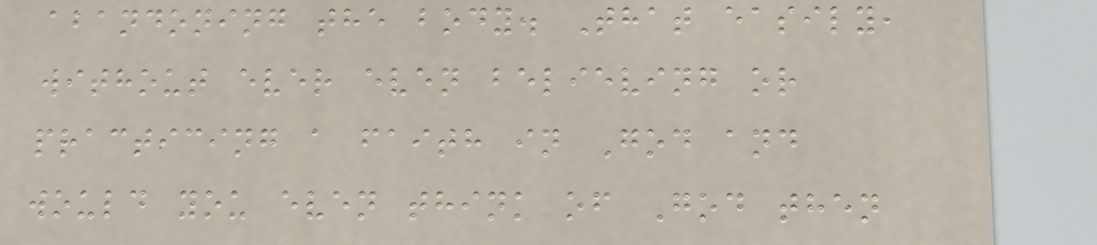abandoning the body. That easily,
without ever even believing or
practicing a faith in God and
would you even think of God then
